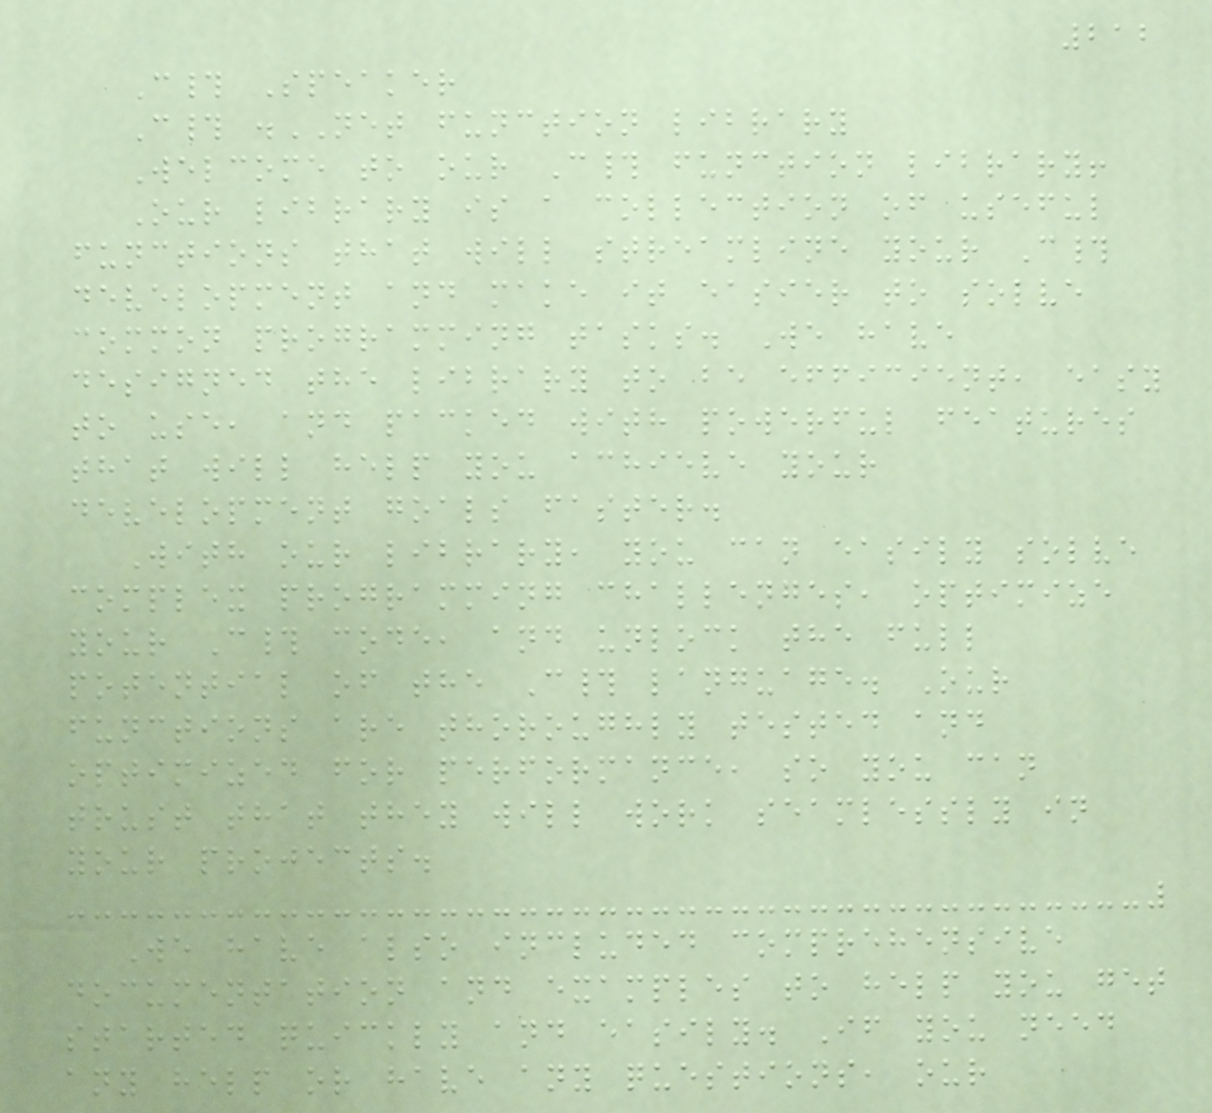212
C# Speaker
C# .NET function library
Welcome to our C# function library!
Our library is a collection of useful
functions that will streamline your C#
development and make it easier to solve
common programming tasks. We have
designed the library to be efficient, easy
to use, and packed with powerful features
that will help you achieve your
development goals faster.
With our library, you can easily solve
complex programming challenges, optimize
your C# code, and unlock the full
potential of the C# language. Our
functions are thoroughly tested and
optimized for performance, so you can
trust that they will work seamlessly in
your projects.
We have also included comprehensive
documentation and examples to help you get
started quickly and easily. If you need
any help or have any questions, our
